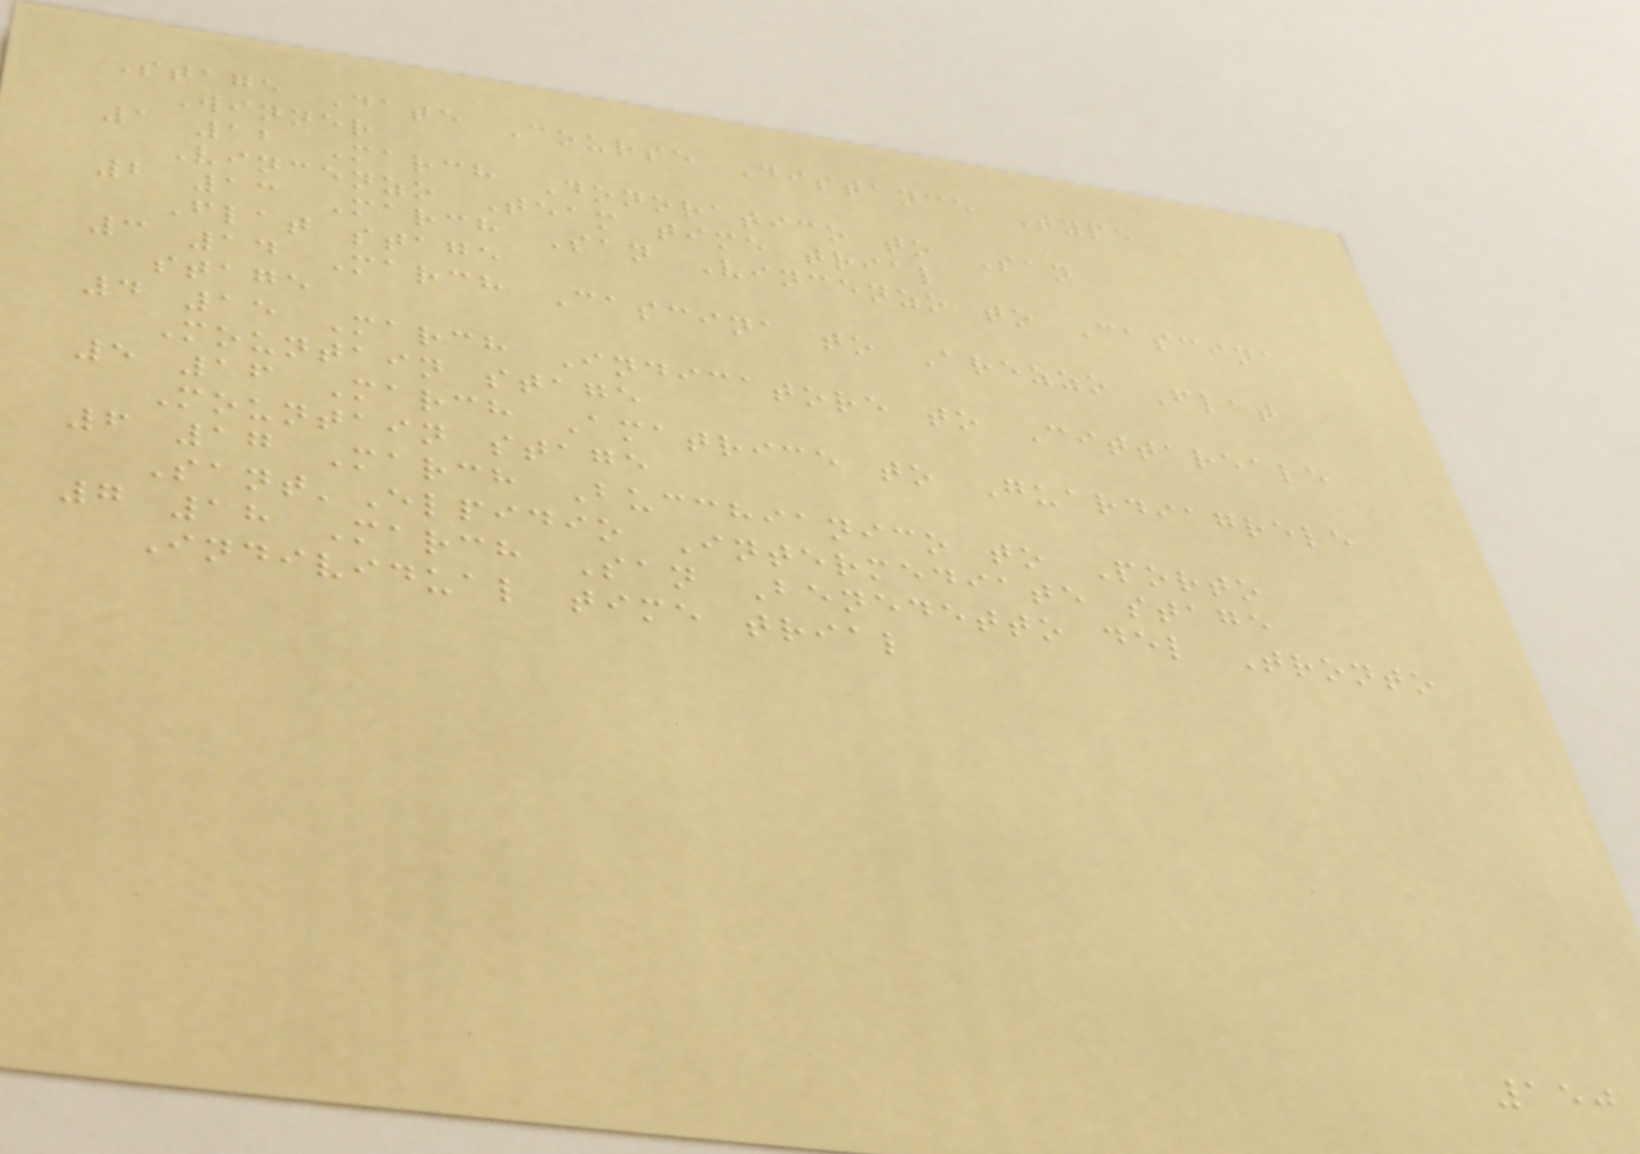Stage Date Course Distance Type
Winner
1 12 March Donoratico to San
Vincenzo Team time trial
2 13 March San Vincenzo to Cascina
Flat stage
3 14 March Cascina to Arezzo Flat
stage
4 15 March Indicatore to Cittareale
Mountain stage
5 16 March Amatrice to Guardiagrele
Mountain stage
6 17 March Bucchianico to Porto
Sant'Elpidio Intermediate stage
7 18 March San Benedetto del Tronto
Individual time trial
150
